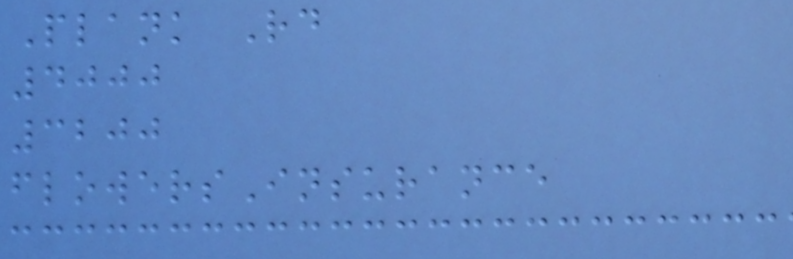Plank Rd
4000
3200
flowersInsurance
